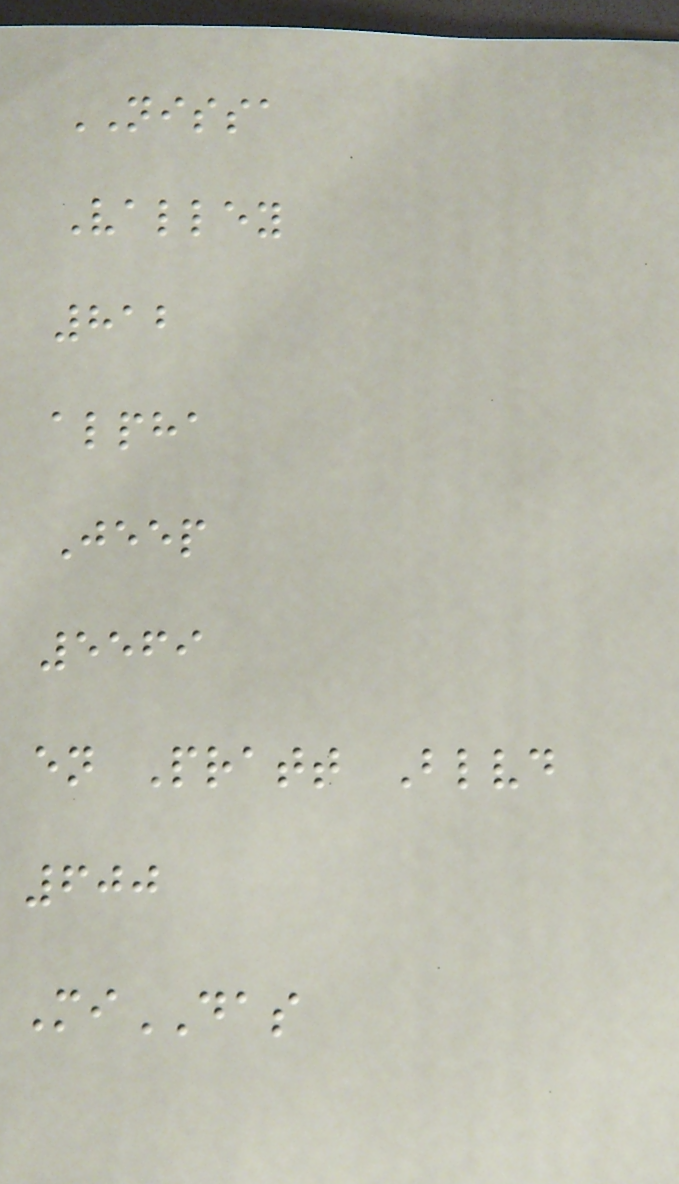NISSA
Valley
812
alpha
Jeep
5569
en Pratt Blvd
600
MiDAS
